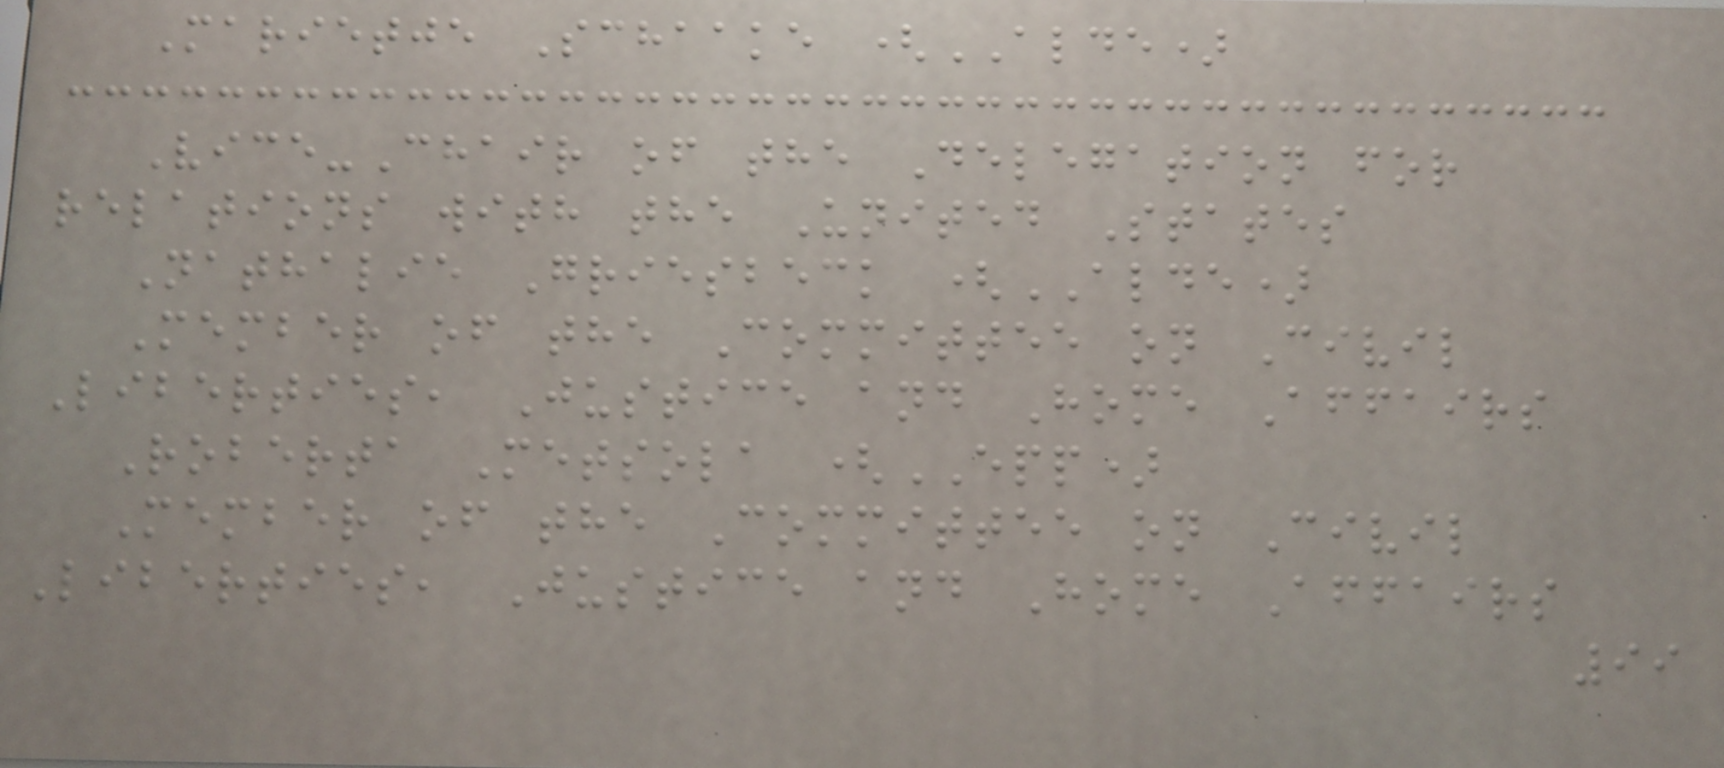Marietje Schaake (ALDE)
Vice-Chair of the Delegation for
relations with the United States
Nathalie Griesbeck (ALDE)
Member of the Committee on Civil
Liberties, Justice and Home Affairs
Roberta Metsola (EPP)
Member of the Committee on Civil
Liberties, Justice and Home Affairs
99
